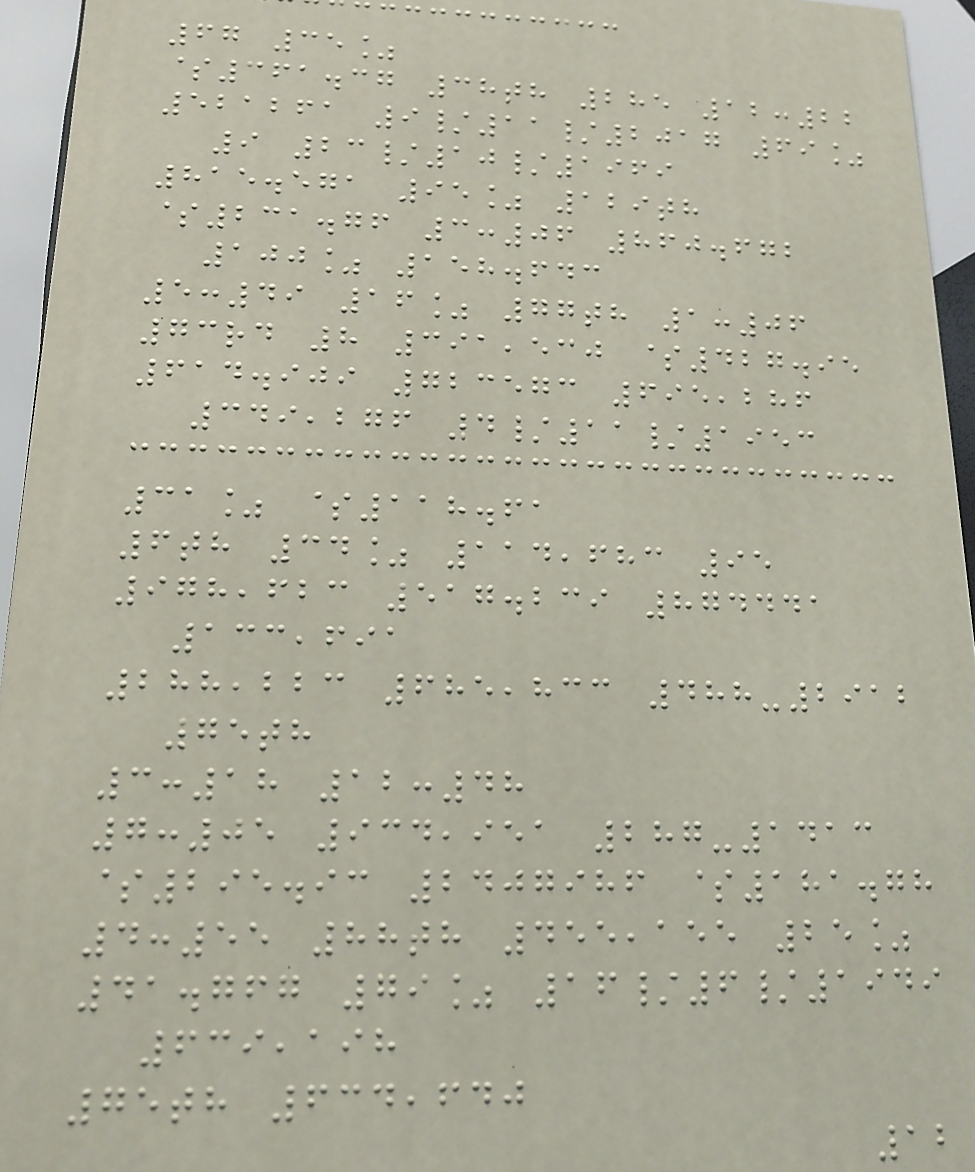67 35%
$361.37 38th 285 12:22
521261 9/11/2017 69%
9 23/10/1969
815.571 95% 129th
$231.76 3:06 860.672
100% 158.643
5:49 16% 77th 1:06
73rd 8 391,530 $427.95
614.909 723573 695,286
349,276 4/11/1953
31% $118.61
6th 34% 114,683 95
978,623 517.239 874441
133,691
288,223 685,833 488-2912
75th
3:18 12:48
7:05 934,951 287-1413
$295.93 2407986 $181.78
4:55 88th 455,155 25%
41.767 79% 16/6/1949
639,198
75th 634,640
12
